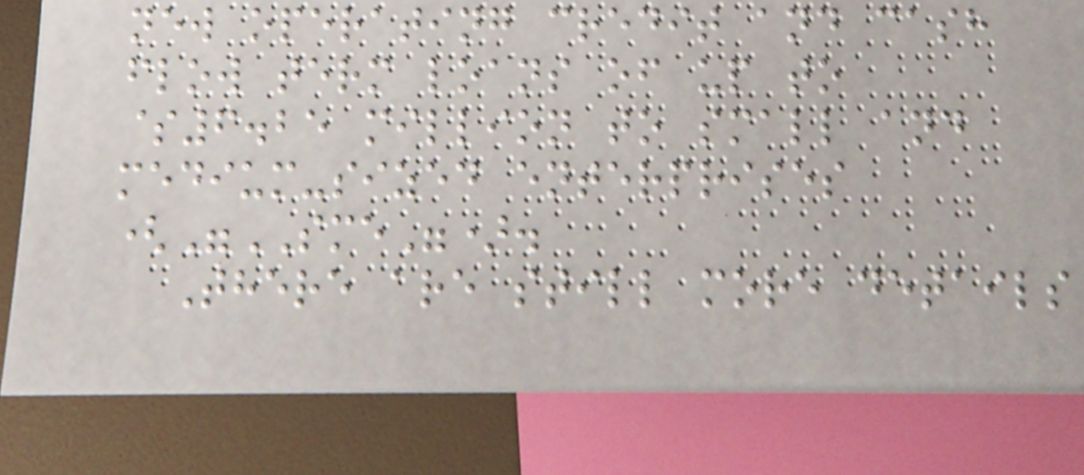new operating credit and cash
flow term loans of up to
$6.25 million to small and
medium-sized enterprises
("SME").
There are still more details
